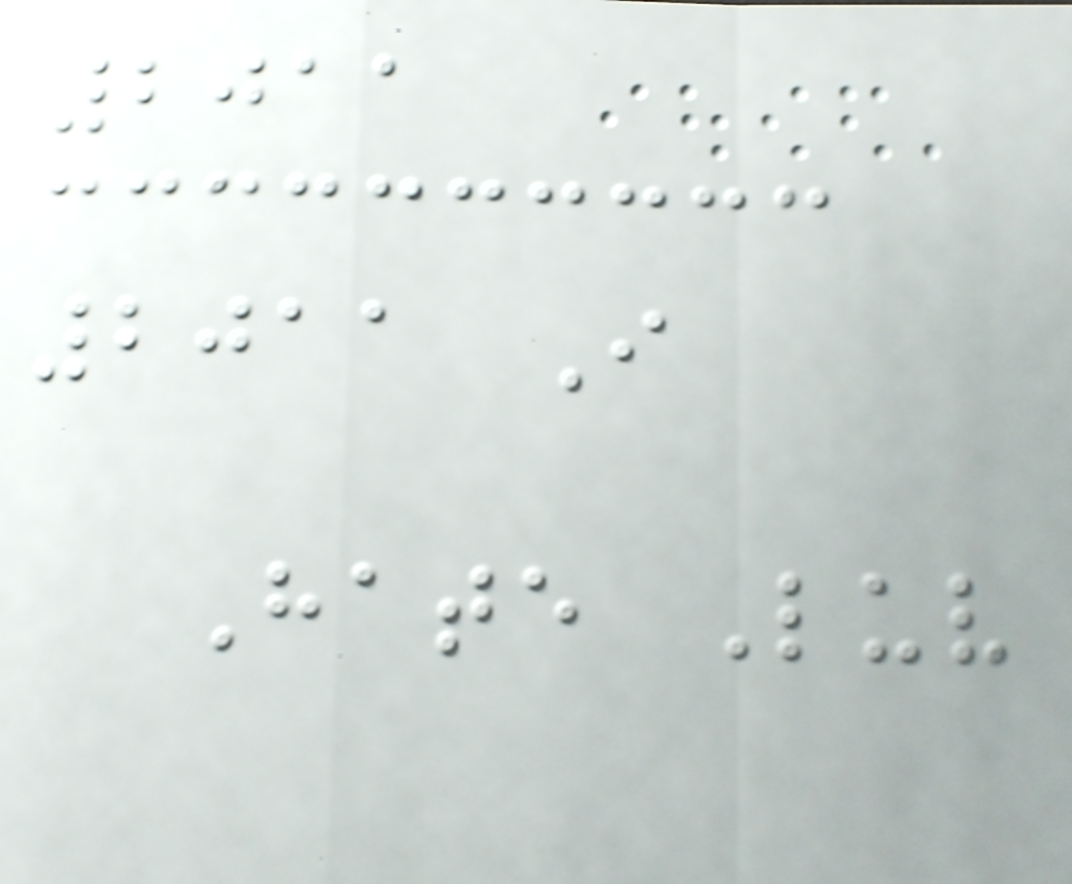2011
2011 I
Hate Luv
